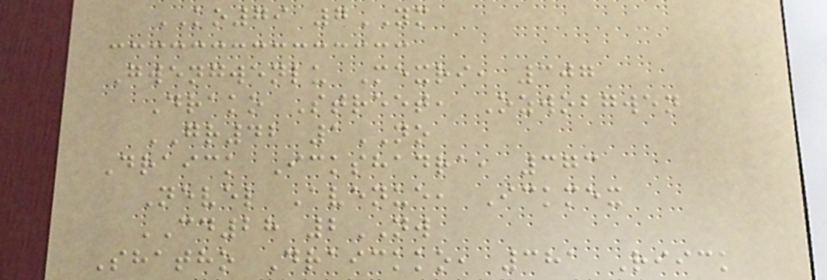KO79 7YM
Gwengwenlu Mexri, 307
Drako Street, Ozwobgwen
GR42 1NO
Draick Ickshadra, 373
Nevel Avenue, Ickmex
CD28 2NW
Shatho Draickko, 381 Riick
